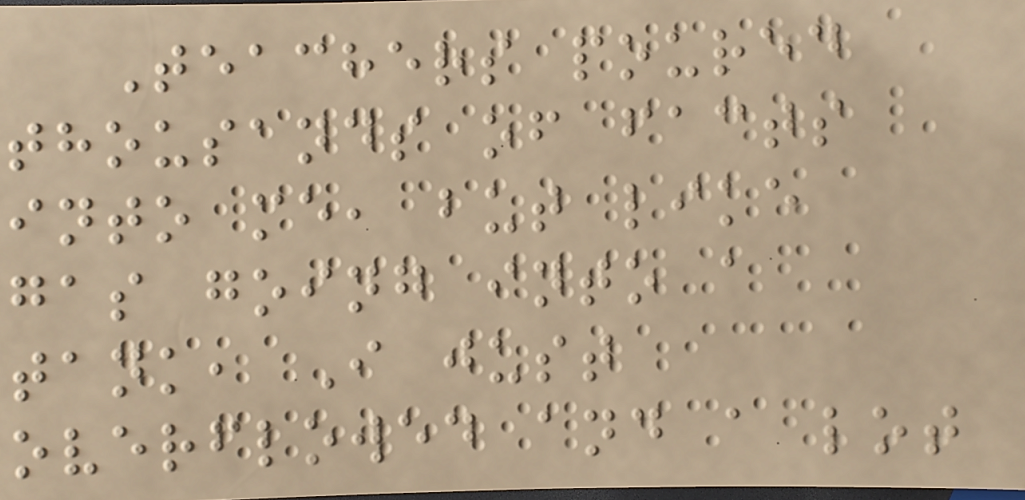Teachers poured
thousands of facts
into me, but like
gas going into a
tank, I just
overflowed and a lot
